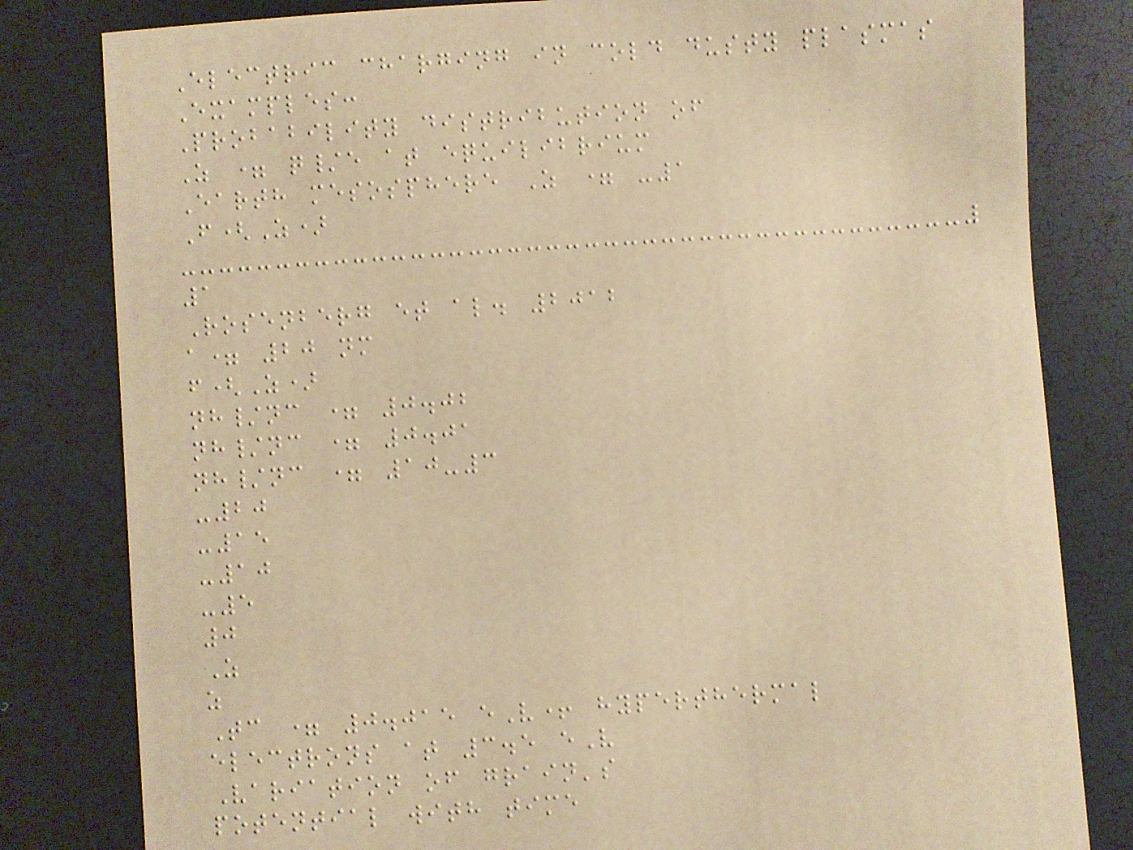Electric charging in cold dusty plasmas
Examples:
Probability distribution of
Z = q/e at equilibrium
Earth mesosphere Z = -1
F(Z)
1
Rosenberg et al. 2012
a= 20 nm
f(Z)
nh/nc = 0.02
nh/nc = 0.01
nh/nc = 10-3
-20
-15
-10
-5
0
Z
z
Tc = 0.015 eV+ hyperthermal
electrons at 3.5 eV
Variation of grain's
potential with time
